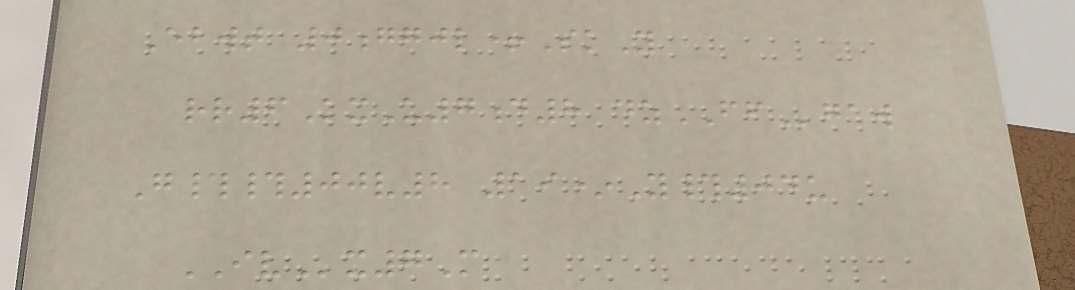Ebwt 0ggjl+SkY
rr6KxU7d8 dzFFgaw
G##00v8 19*Y#04u
IVx7M
